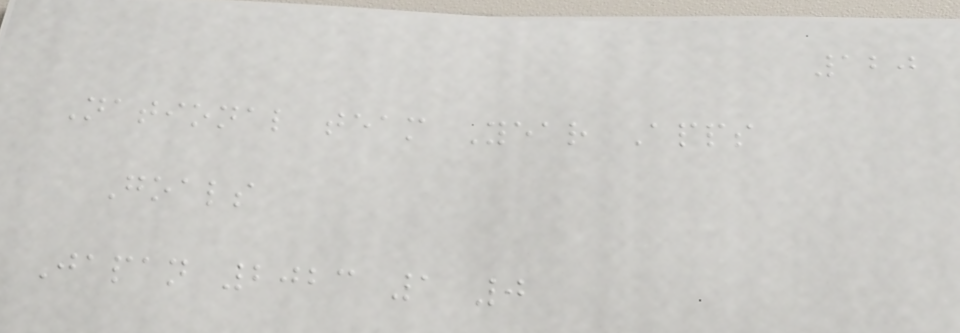120
National team Year Apps
Goals
Japan 2023 1 0
